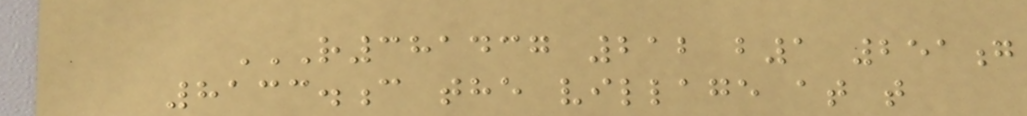R381437 212 B1 251G
8133.C THE VILLAGE AT T
